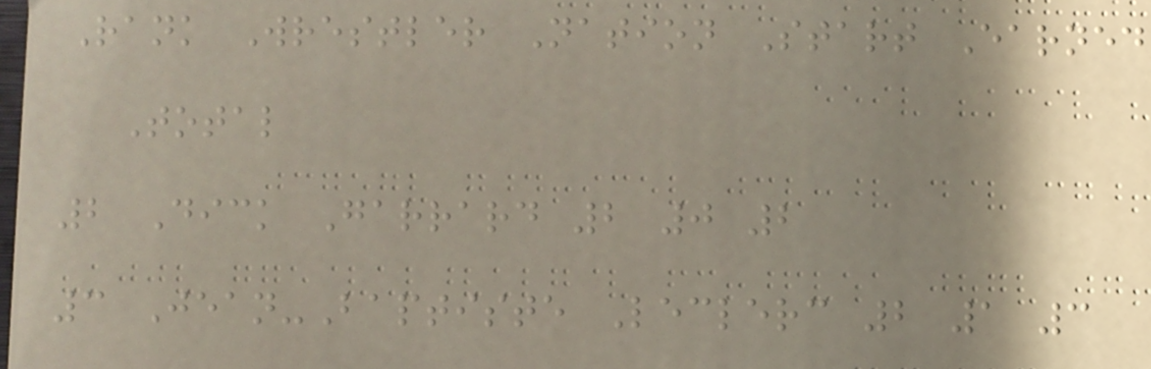Rank Wrestler Nation Start Earned
Total
2 Dick Garrard 2 0 2
3 Jean-Baptiste Leclerc 2 1 3
